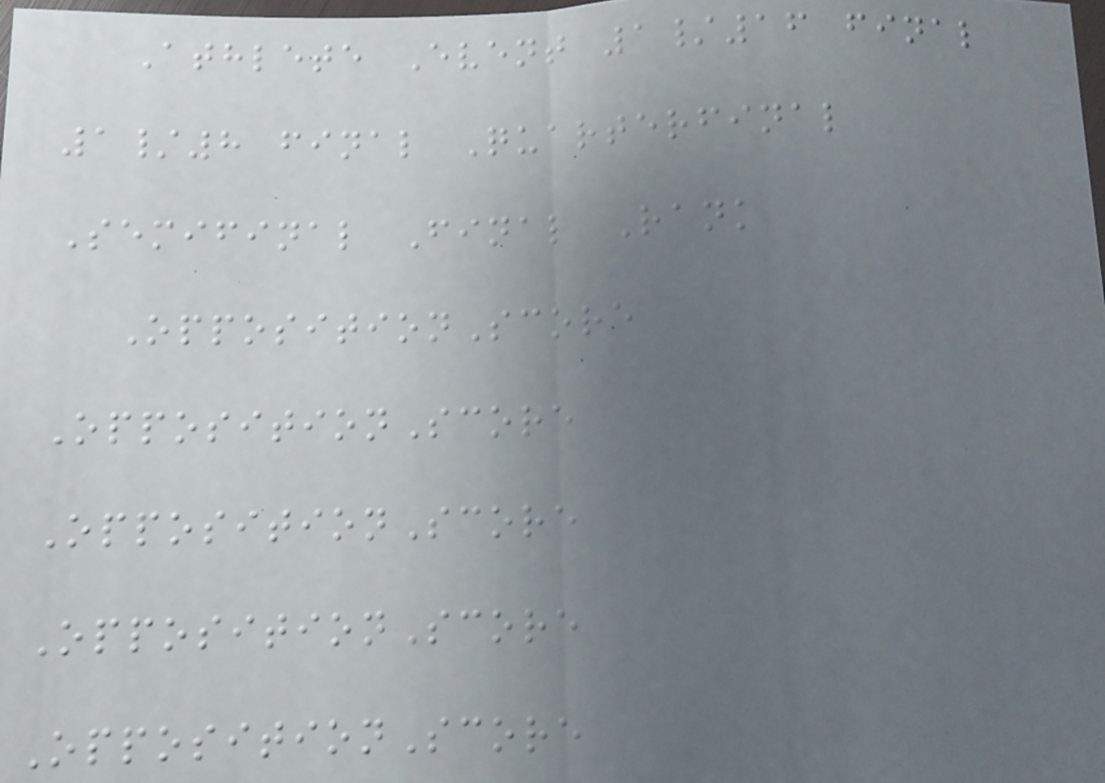Athlete Event 1/16 final
1/8 final Quarterfinal
Semifinal Final Rank
OppositionScore
OppositionScore
OppositionScore
OppositionScore
OppositionScore
